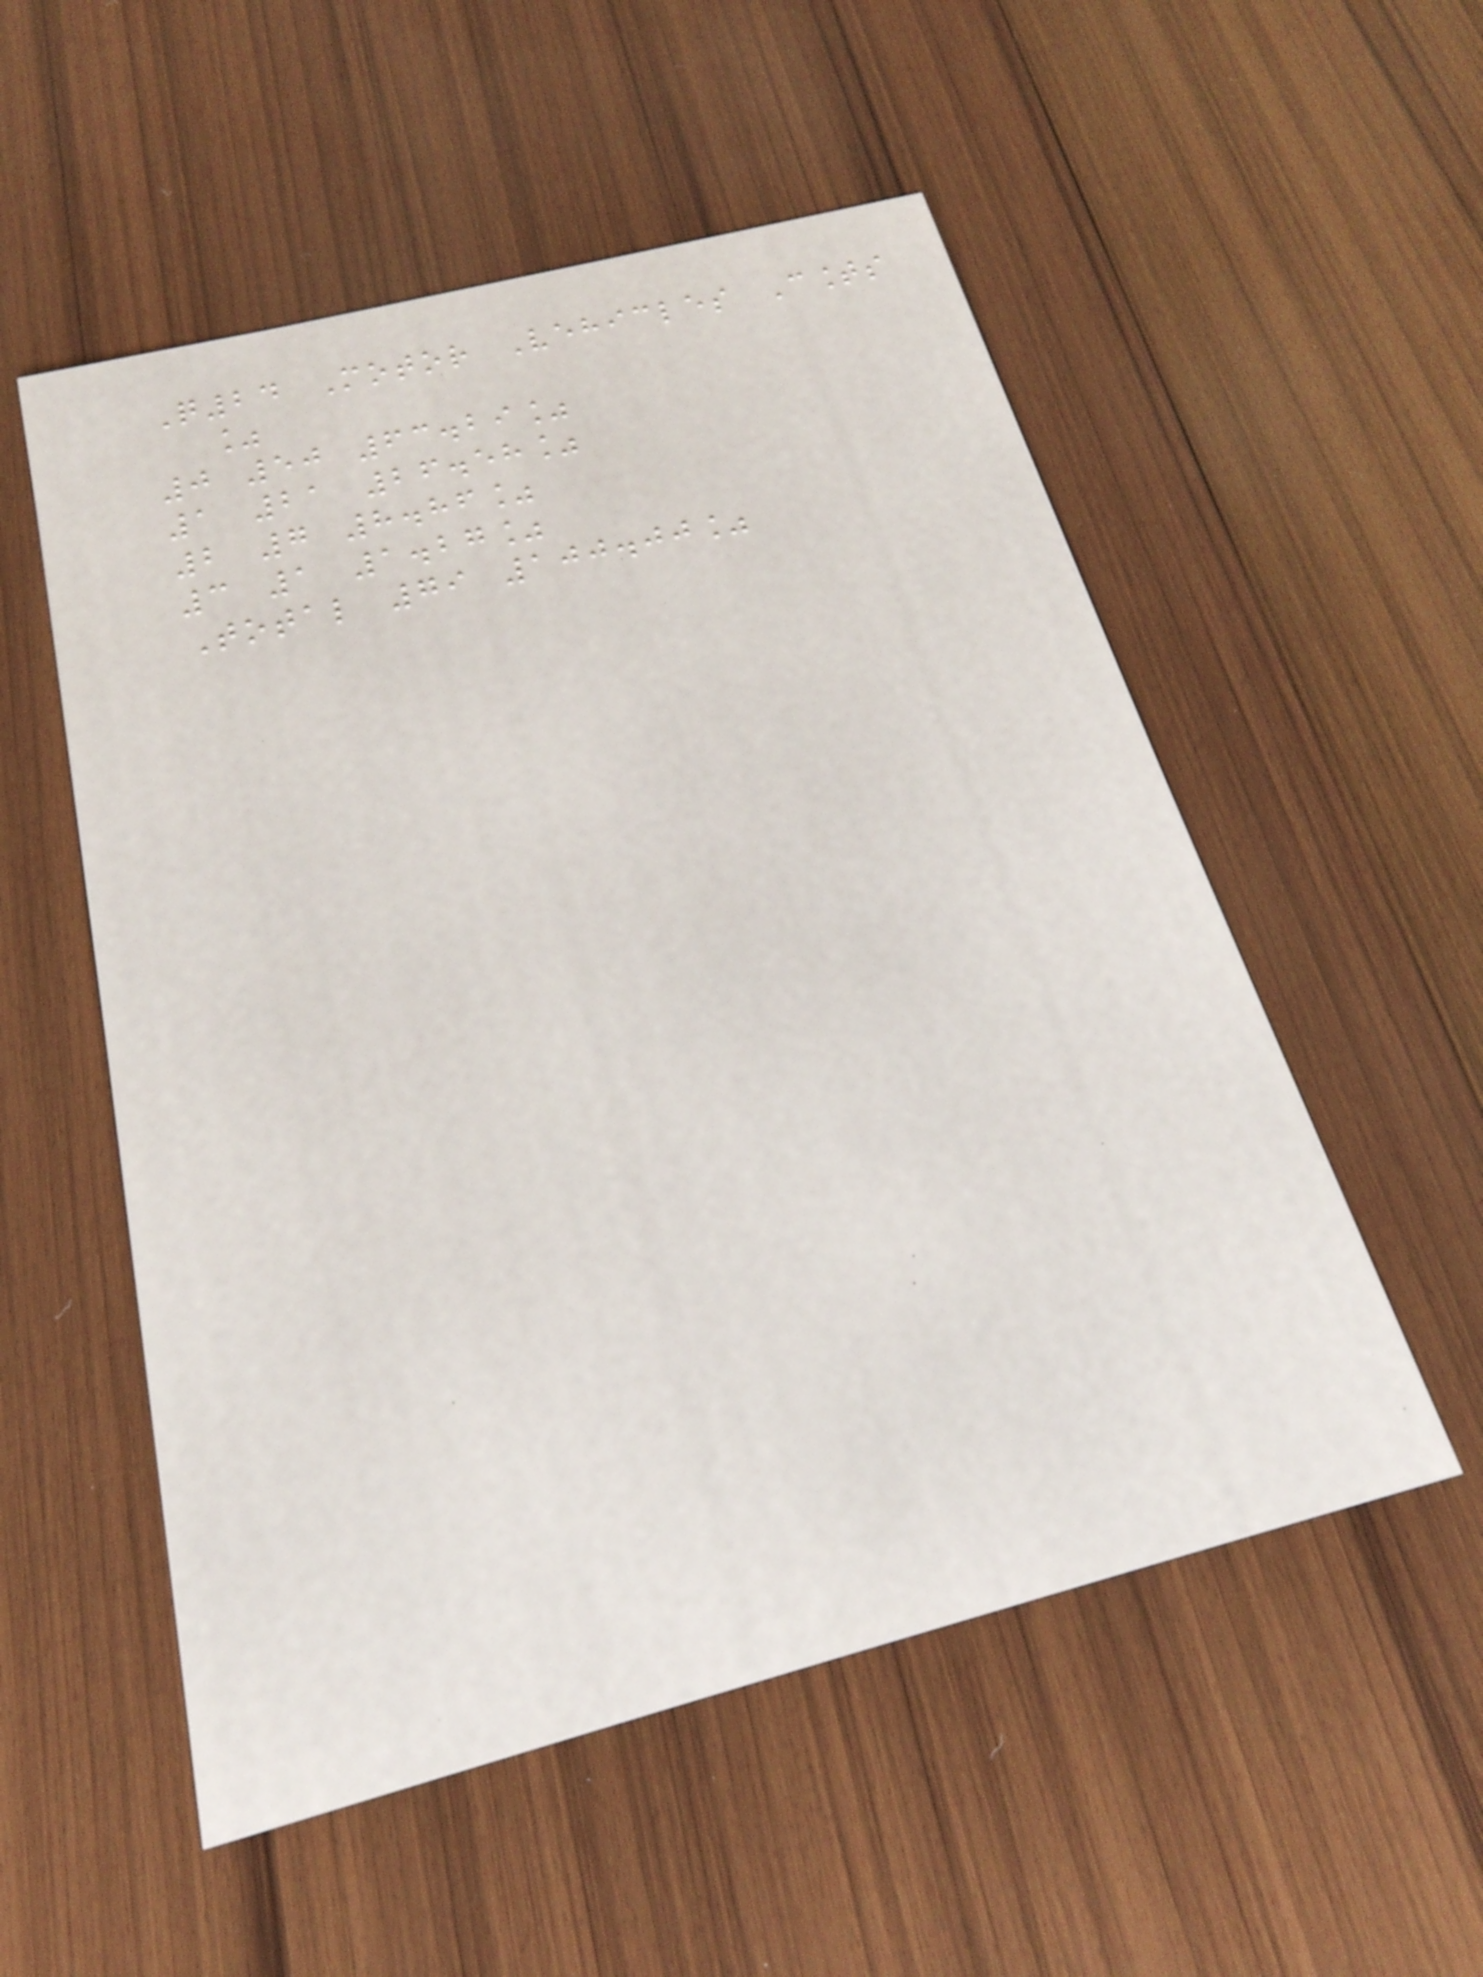Q24 Motor Vehicles Counts
%
0 50 63.29%
1 21 26.58%
2 7 8.86%
3 1 1.27%
Total 79 100.00%
